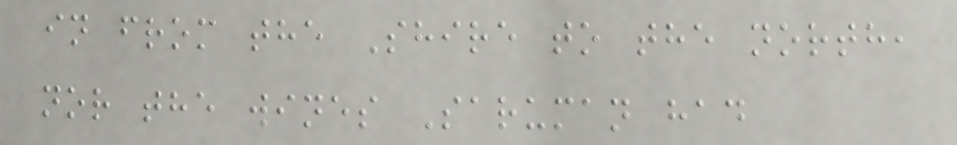in from the Shire to the north,
nor the wines Saruman had
